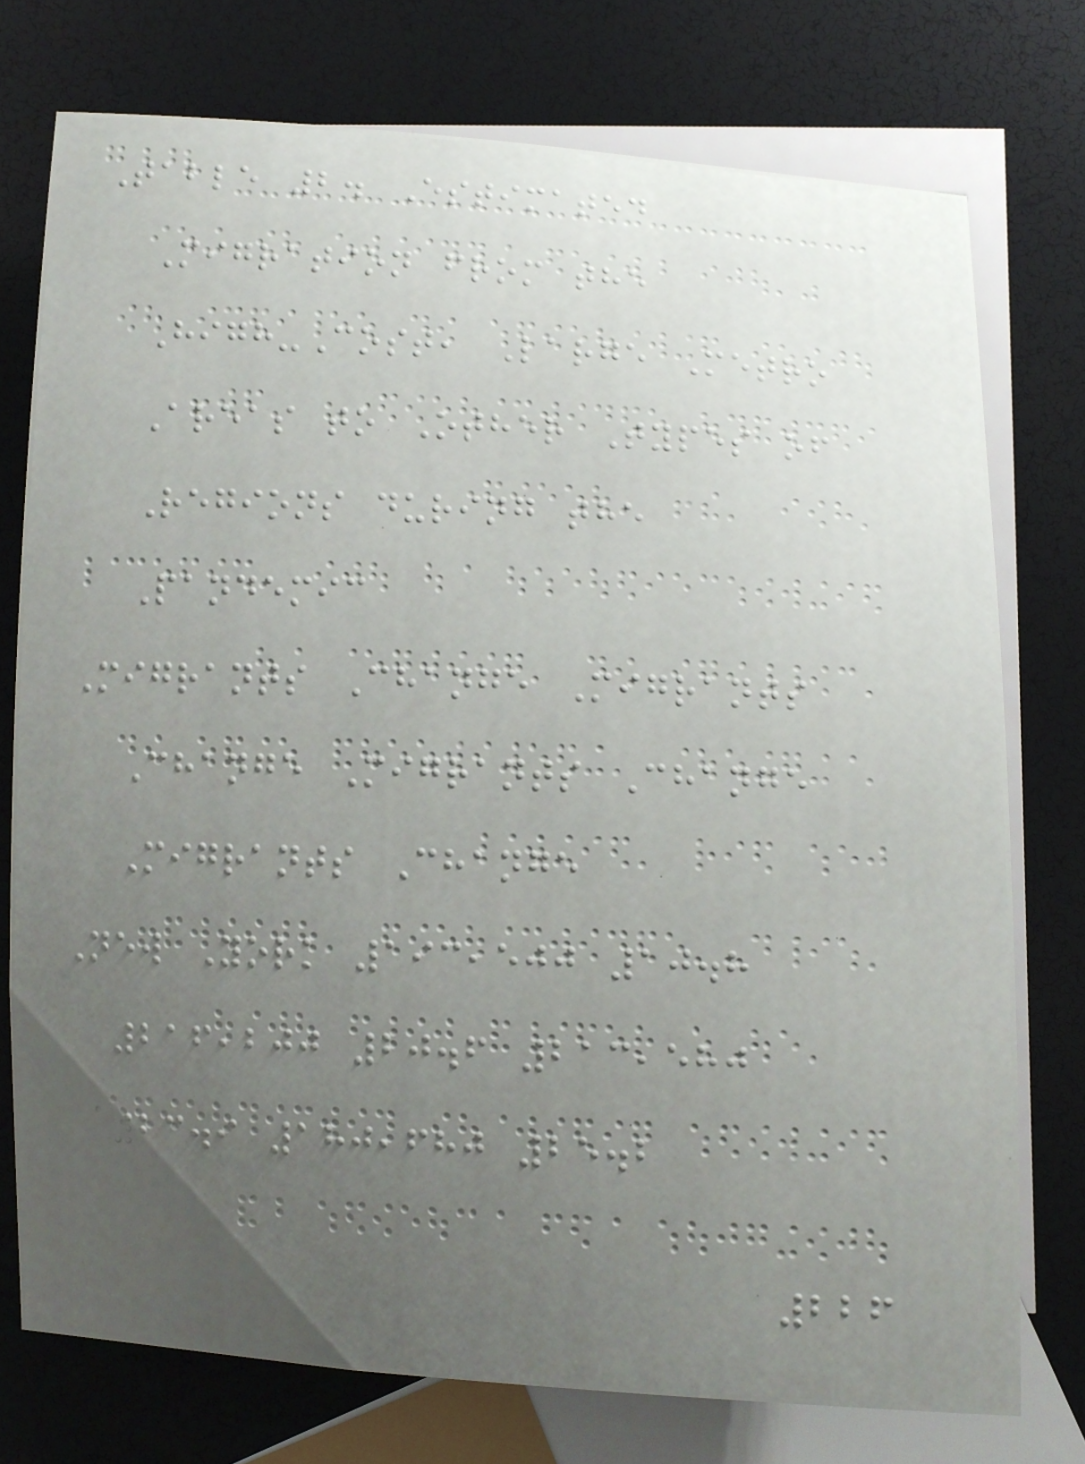Table 2. Estimated
Migration from the
High-Cost, Large Metro
Areas to Other Types of
Regions during the
Pandemic
Migrants Change Migrants
Change Migrants Change
Migrants Change
New York 193,500 10.8
216,200 20.6 213,580
23.9 180,680 25.2
226
